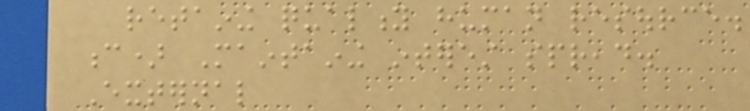retaining quality human resource.
c) Maintaining interest spread.
External
